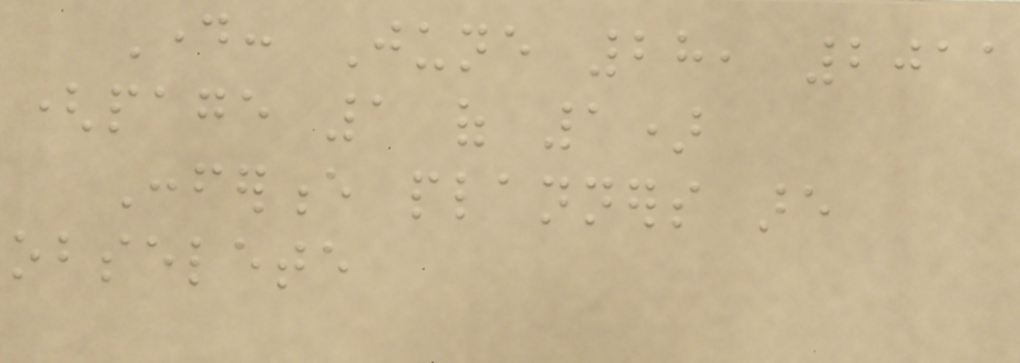Day: June 28, 2011
(page 1 of 1)
Conference planners are
obselete
